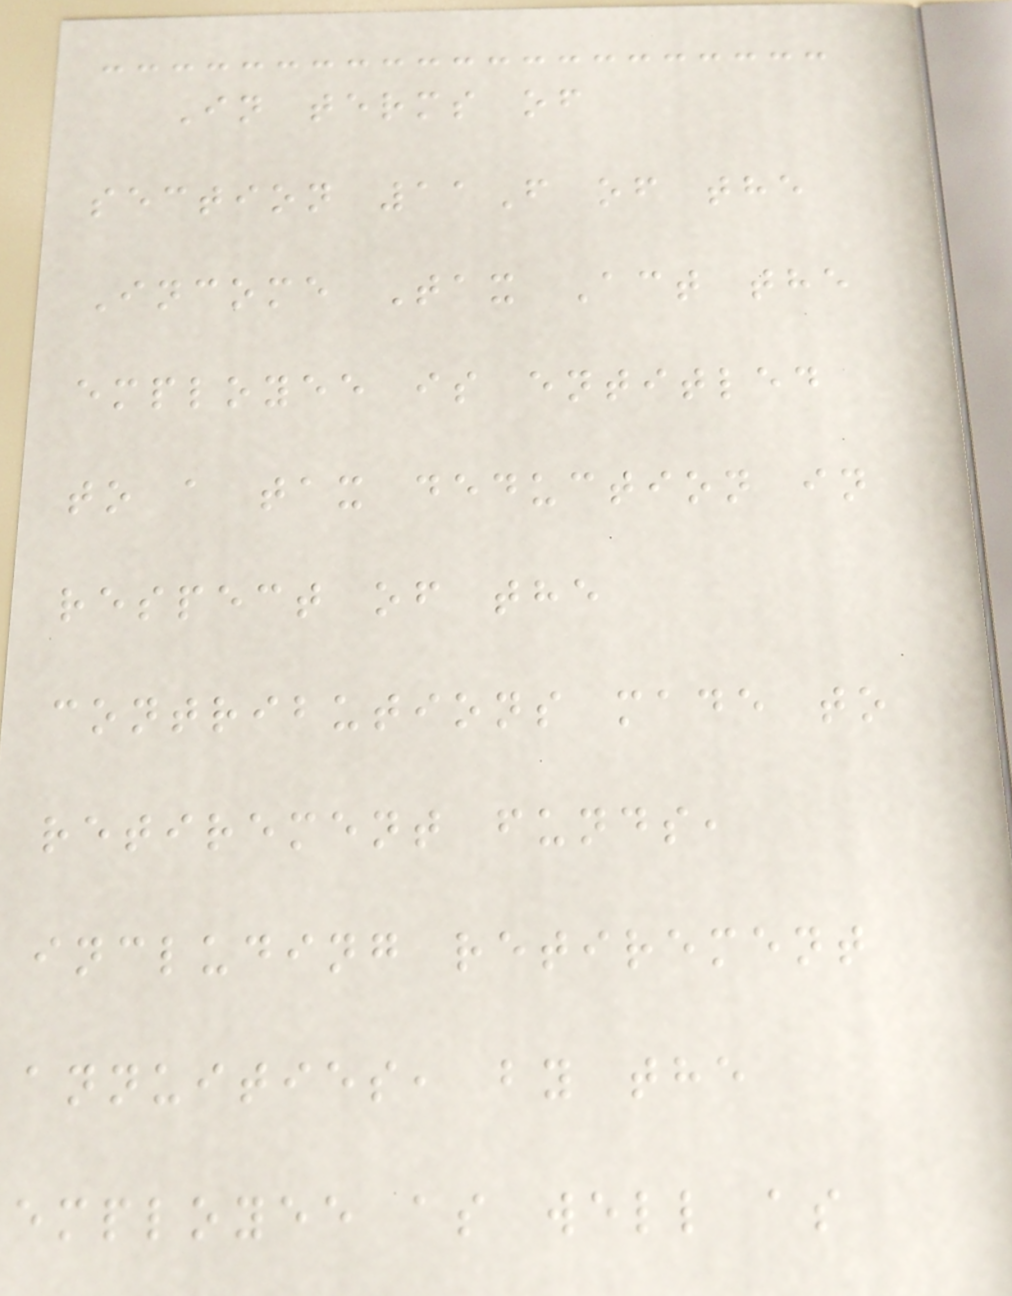In terms of
section 11F of the
Income Tax Act the
employee is entitled
to a tax deduction in
respect of the
contributions made to
retirement funds,
including retirement
annuities, by the
employee as well as
